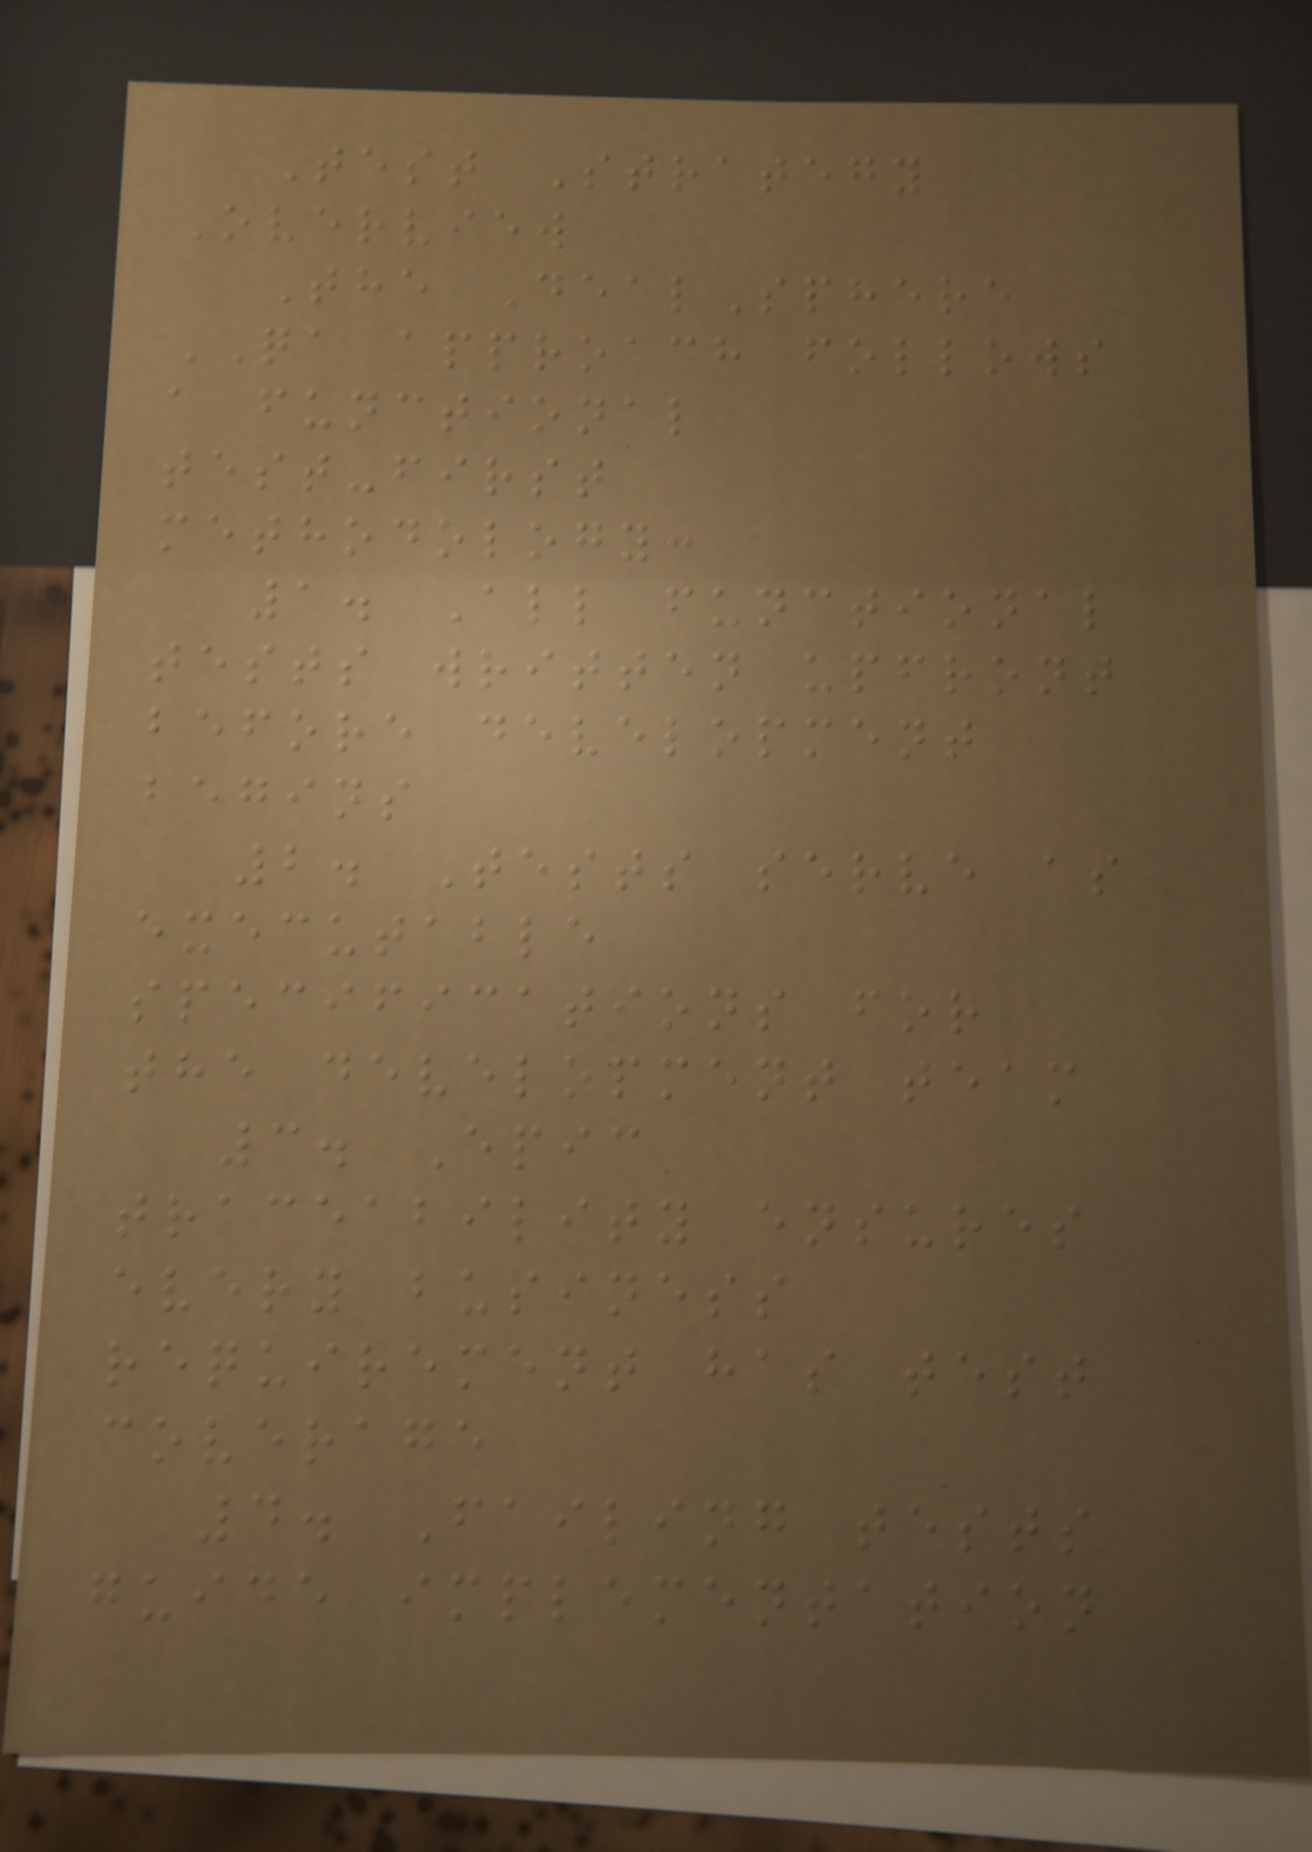Test Strategy
Overview
The DealSphere
QA approach follows
a functional
test-first
methodology:
1. All functional
tests written upfront
before development
begins
2. Tests serve as
executable
specifications for
the development team
3. Epic
traceability ensures
every business
requirement has test
coverage
4. Failing tests
guide implementation
